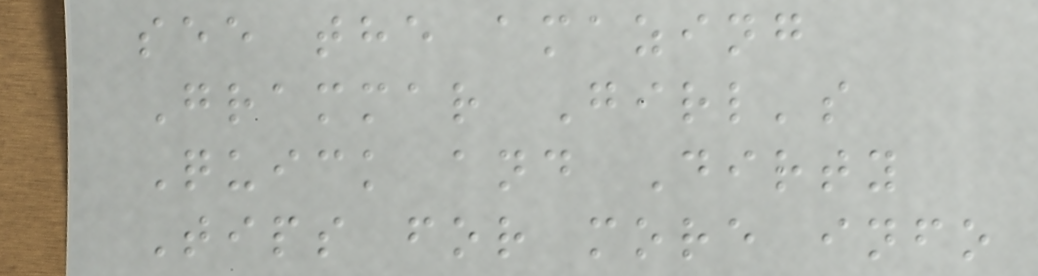see the amazing
Grammar Girl's
Quick and Dirty
Tips for more info
